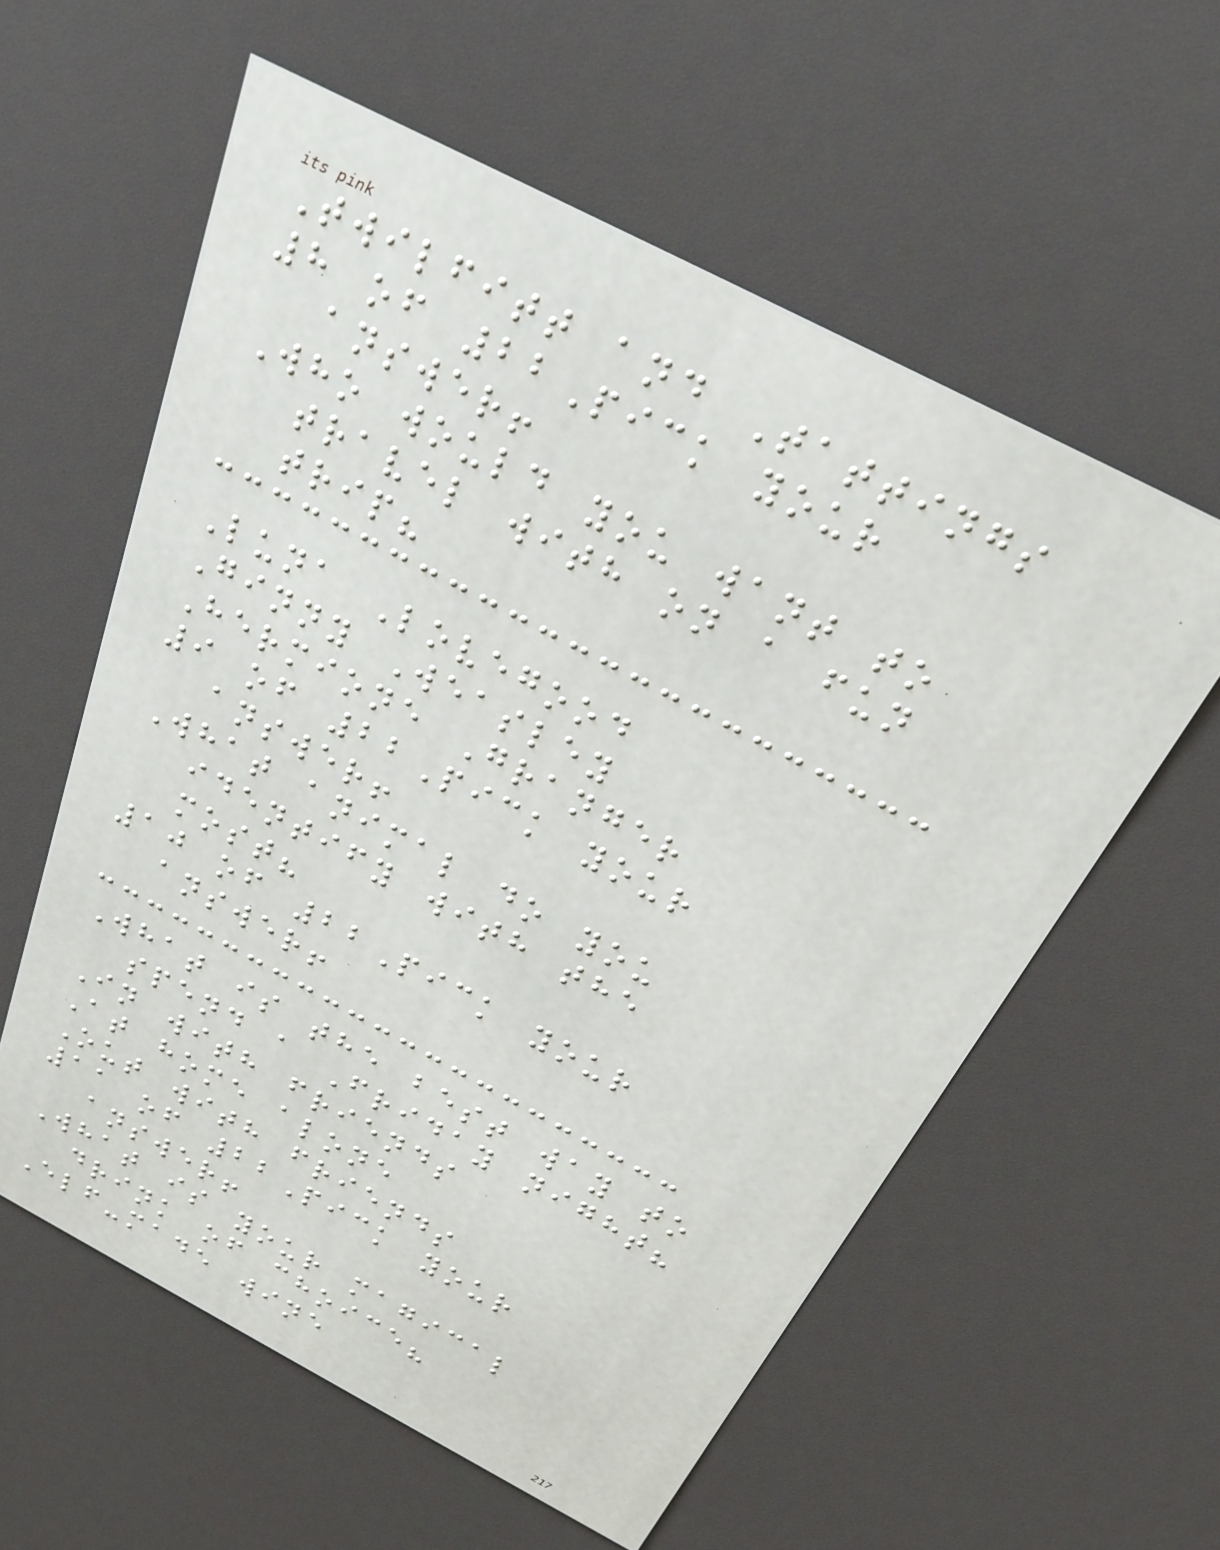Twilfitt and Tattings
8 of 22Pick your
answer!
Who would you want to
travel with on a fun
trip?
Luna Lovegood
Ginny Weasley
Hermione Granger
9 of 22Pick your
answer!
What animal do you
identify with the
most?
10 of 22Pick your
answer!
What is the best way to
spend a Friday night?
In with friends
At home alone
Out with friends
11 of 22Pick your
answer!
What is your magical
drink of choice?
Elf-made wine
